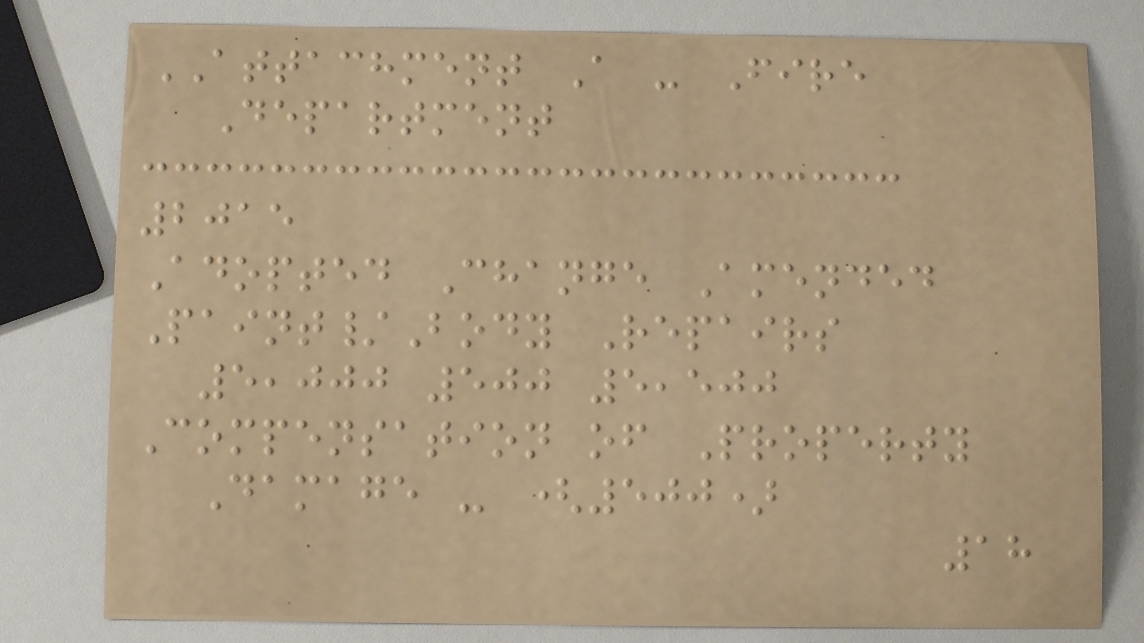ATTACHMENT A - Fire
Department
2015
Adopted Change Amended
Paint/Body Repairs
5,000 500 5,500
Compensation of Property
Damage - (500)
18
